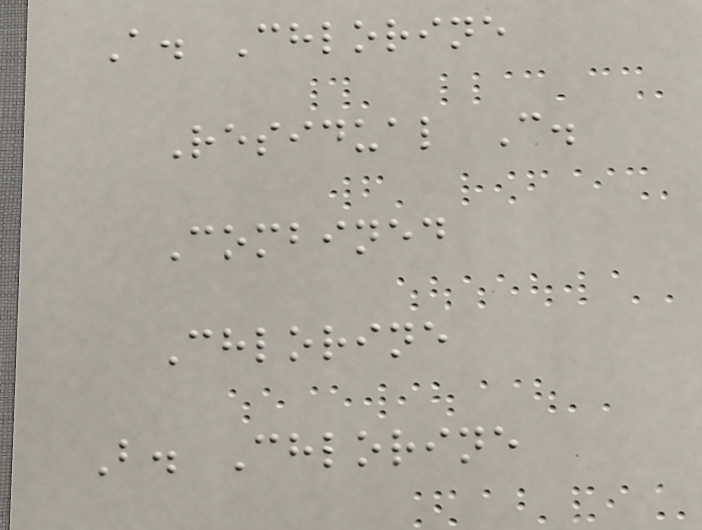A. Chlorine
Residual C.
Combined
Chlorine
B. Chlorine
